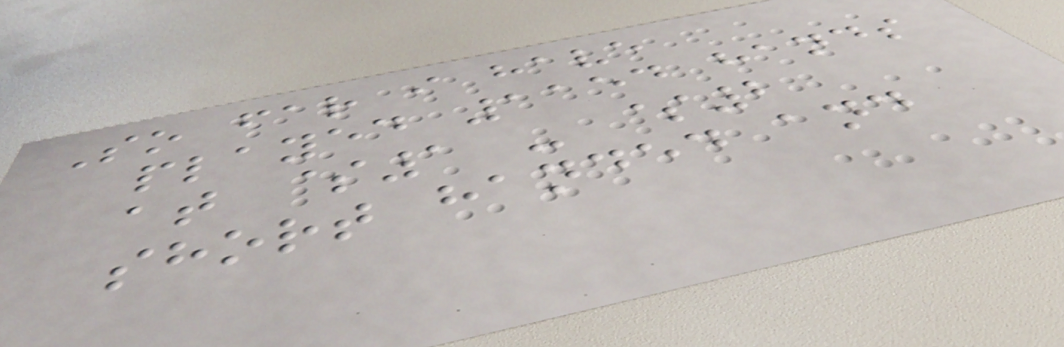So far i have
played 1154 hands
at $1 - $2
short handed and
